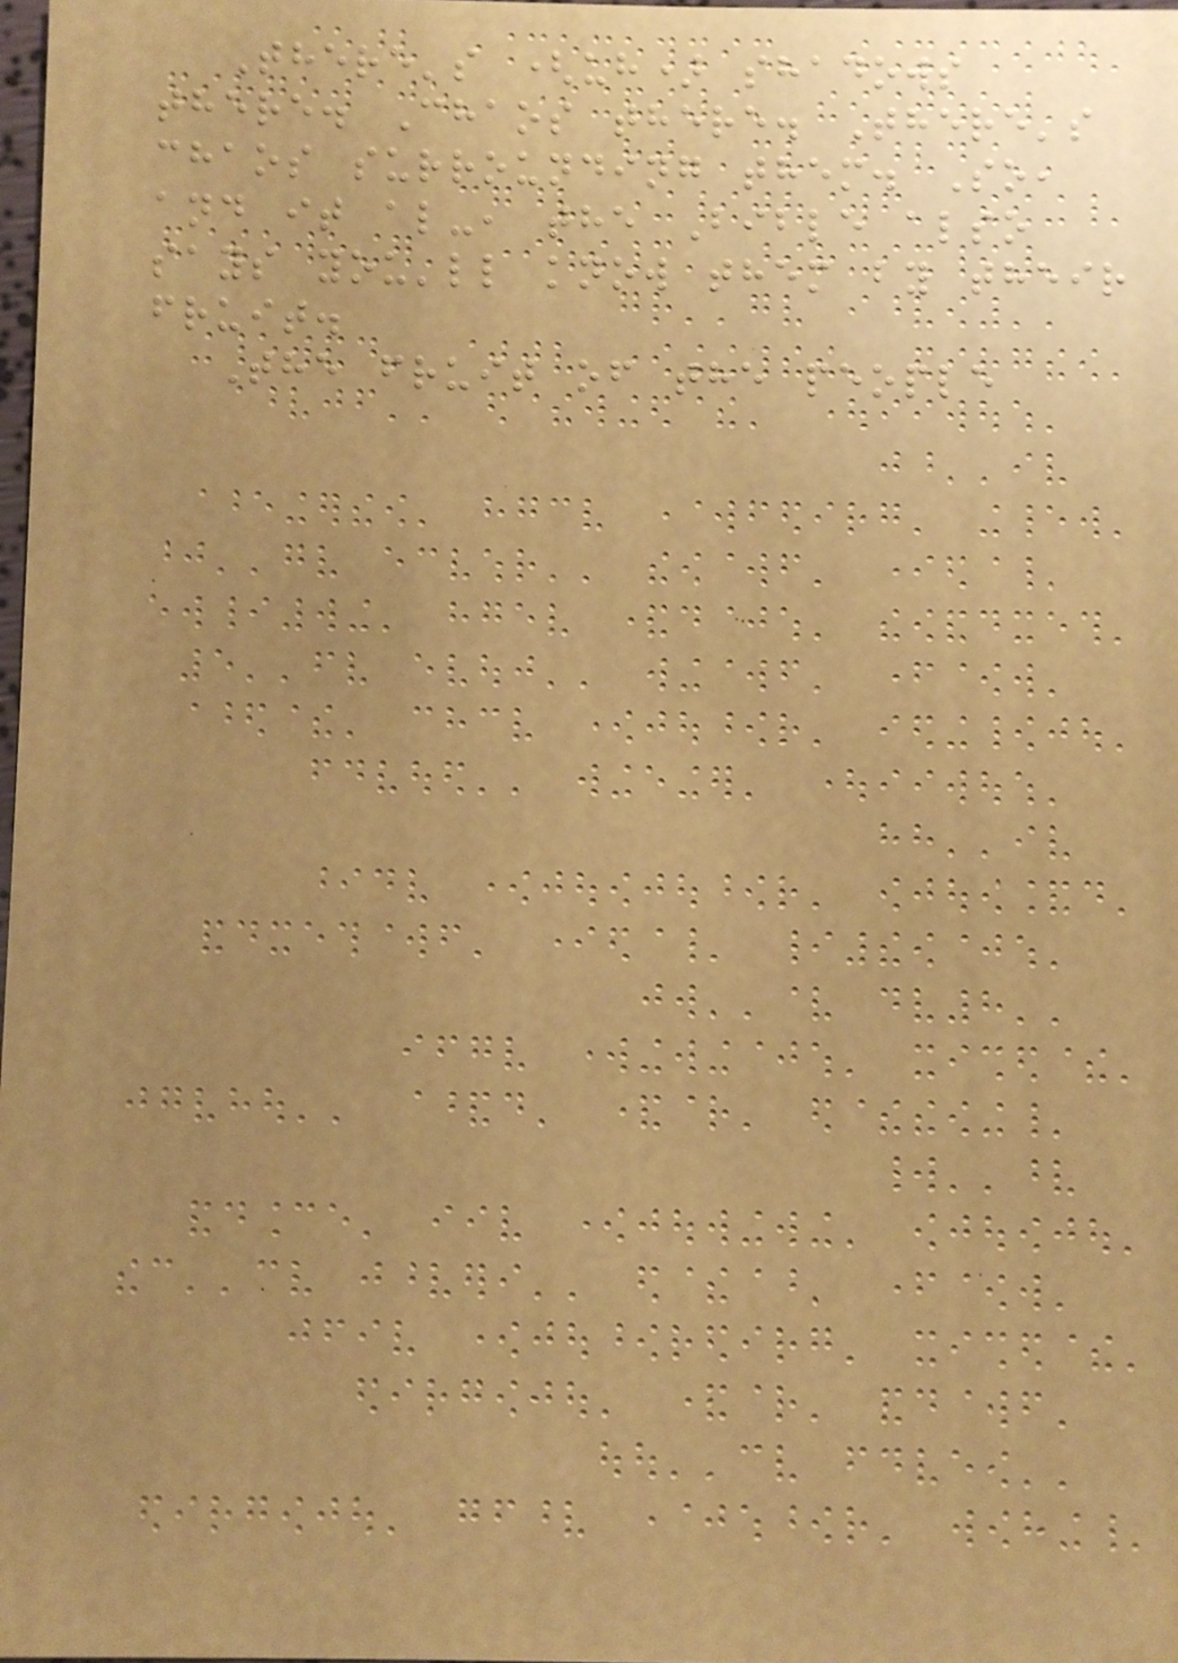There's (uh) shadows
there. Chaos there. There's
chaos surrounding them. So,
and it al-, the Bible also
says you'll know them by their
fruit.
The fruit of the people
